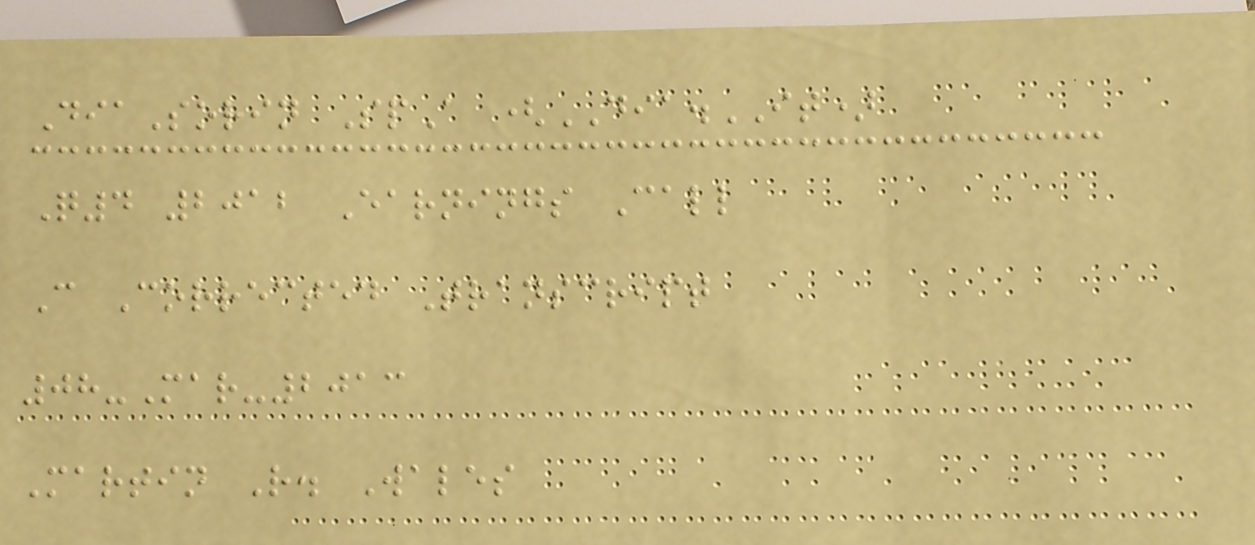DiaSorin SpA (DIA.IT)
Q4 2012 Earnings Call
C Corrected Transcript
08-Mar-2013
Martin R. Wales
